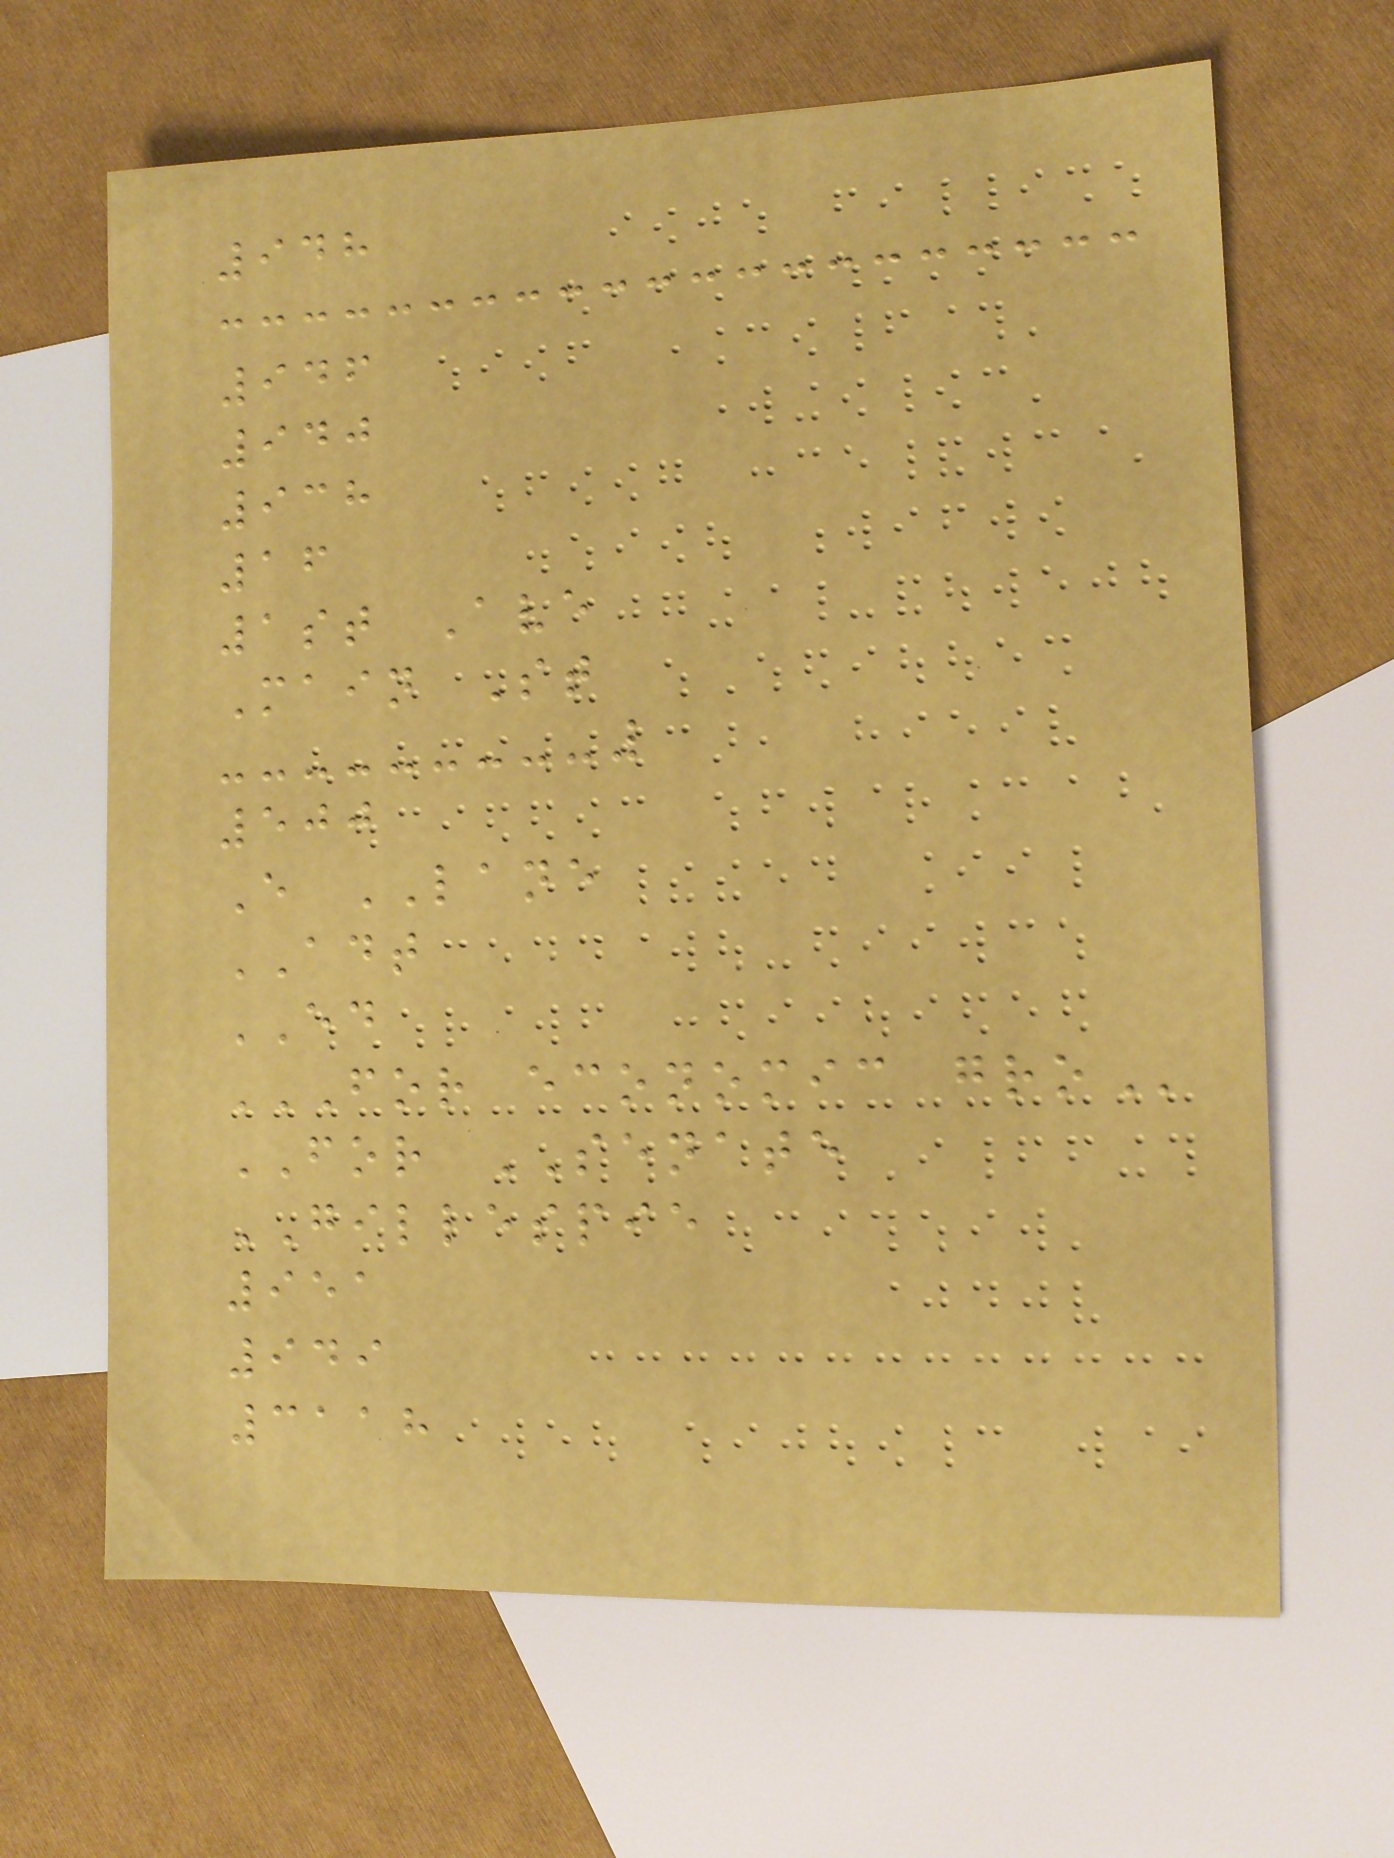948
946
940
938
16
1st Ave
Main St
500
E LANE
ADT
ED
FOR ECONOMIC GRO
FOR SENATE
GILLESPIE
951
949
3118
